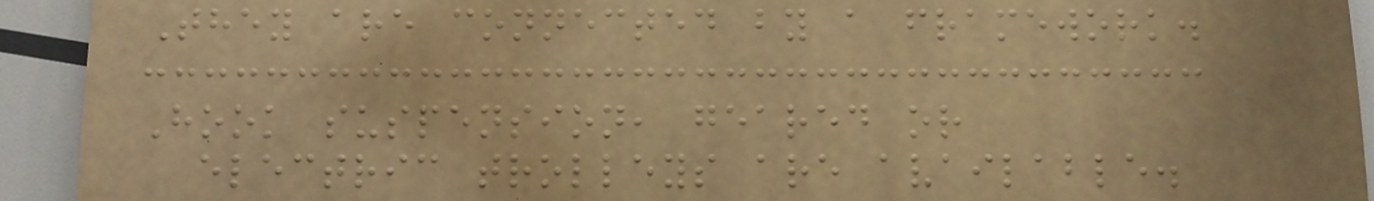They are connected by a framework.
Hook suspension, geared or
electric trolleys are available.
